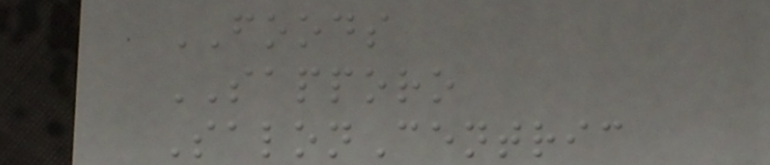FOODS
SAPPORO
SalonCentric
